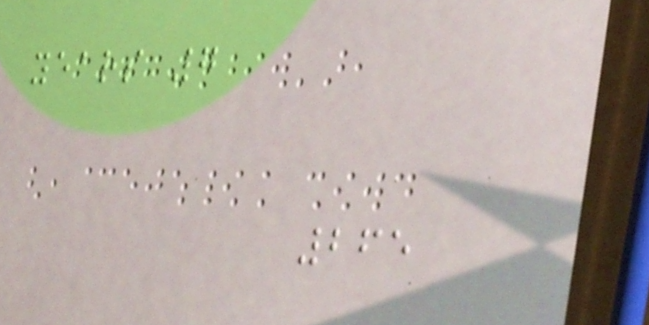years 7
265
